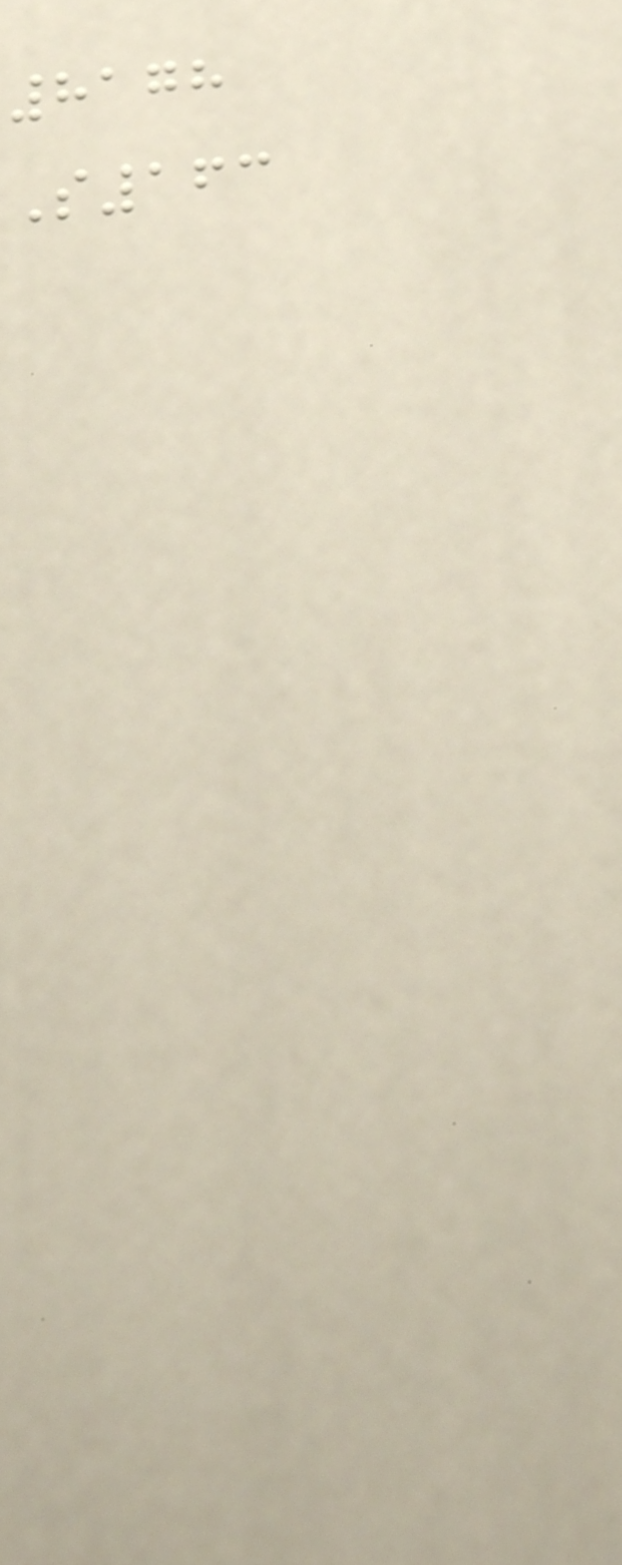8178
S163
